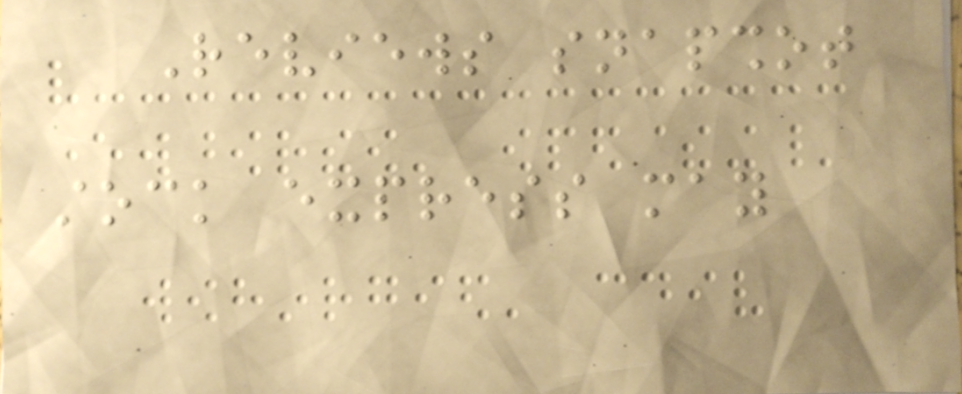Reviews snapshot
stock express may
